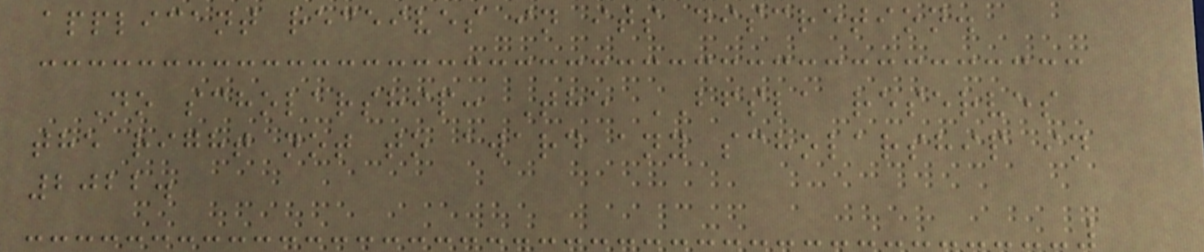applicant receives in its discretion.
No scholarship: The BFSLA reserves
the right not to award any scholarship in
2022.
